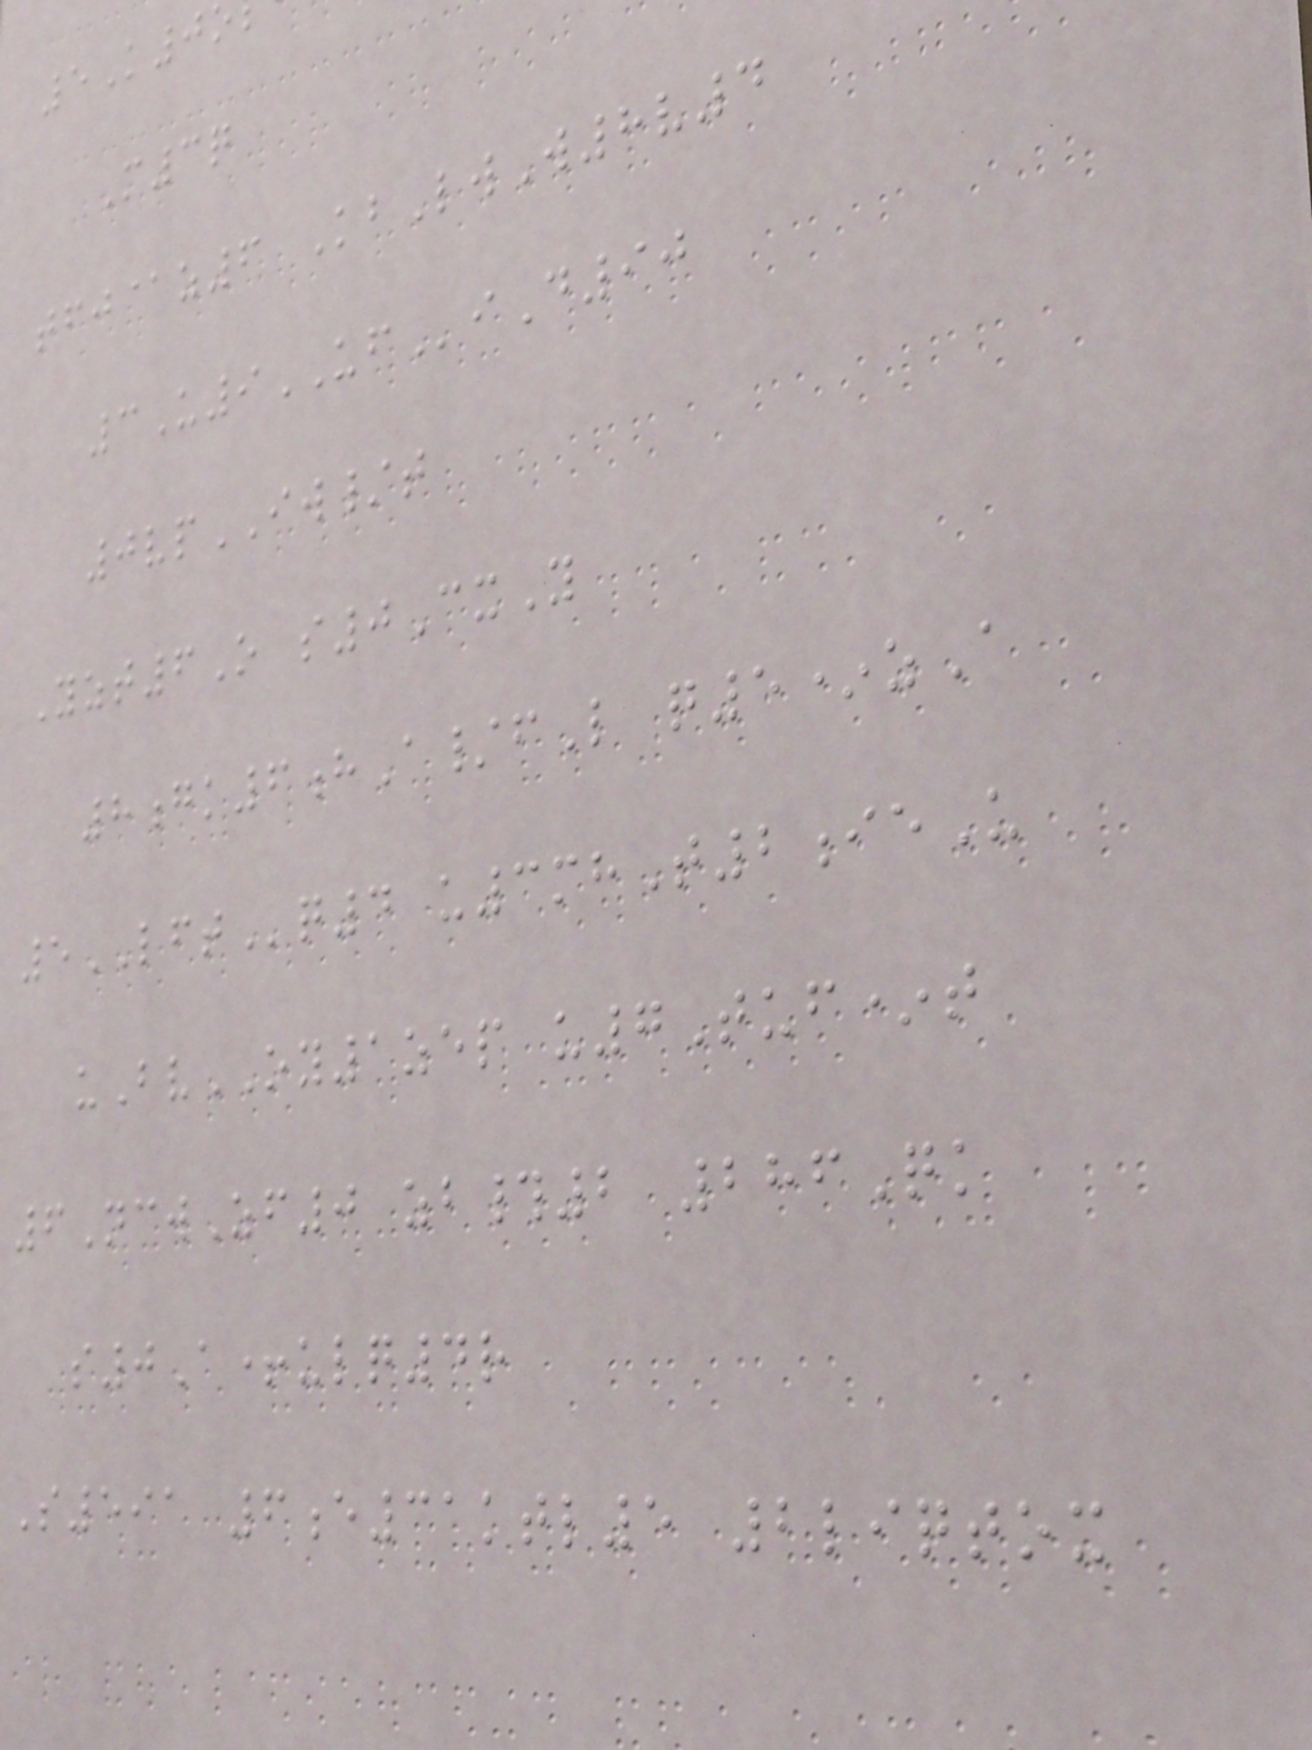M3q
tfj@z6 KbLwW8v4
3U9UFiD90
0vpIW/t
Yzt6O s0CxY
8gk6hA/fL q5*zA
5LFTq4 u3mhT2ieU
uBvOY1zep u7Tuf*t
6NcwZf0 zb#2 286Qk
s0A+ulq4r
S591 6e31ktl5 2liqtox
